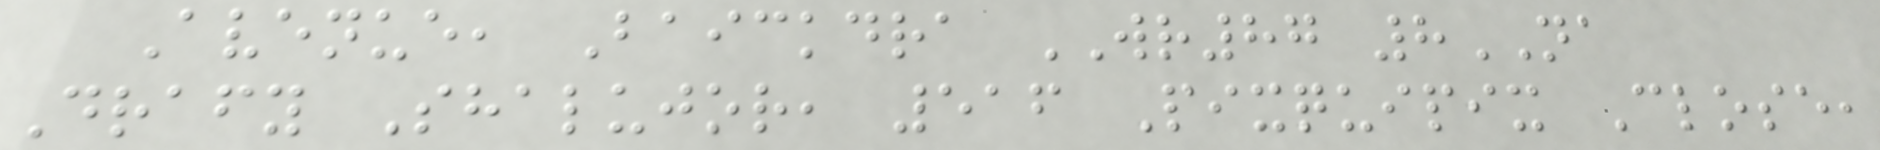Avenue, Baickdra WR87 8NA
Drafy Shalujor, 516 Pixquipix Close,
